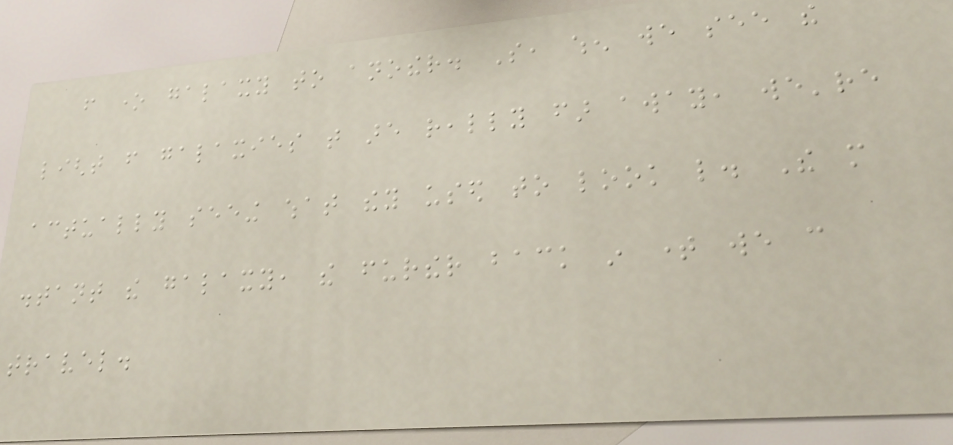from one galaxy to another. So, when we see the
light from galaxies that are really far away, we're
actually seeing what they used to look like. The more
distant the galaxy, the further back in time we can
travel.
